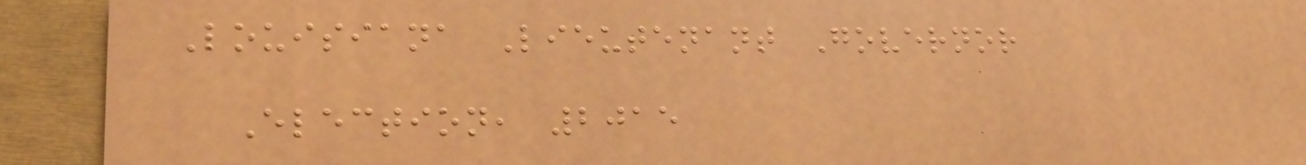Louisiana Lieutenant Governor
Election, 2015
